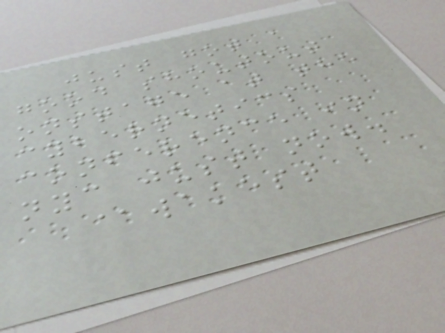just got a
good shoutout
onstage at the
cybernetics
conference in
nyc just now.
@wakest
